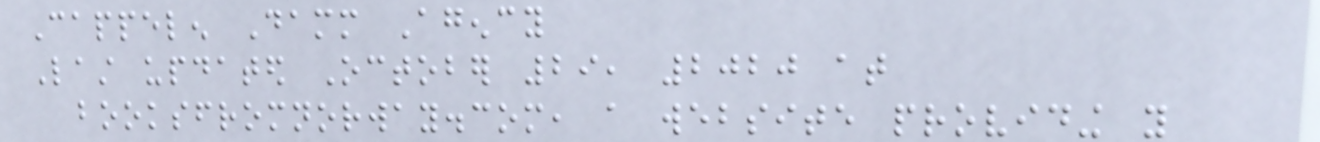Cappelen Damm Agency
Last updated October 29, 2020 at
booksfromnorway.com, a website providing you
